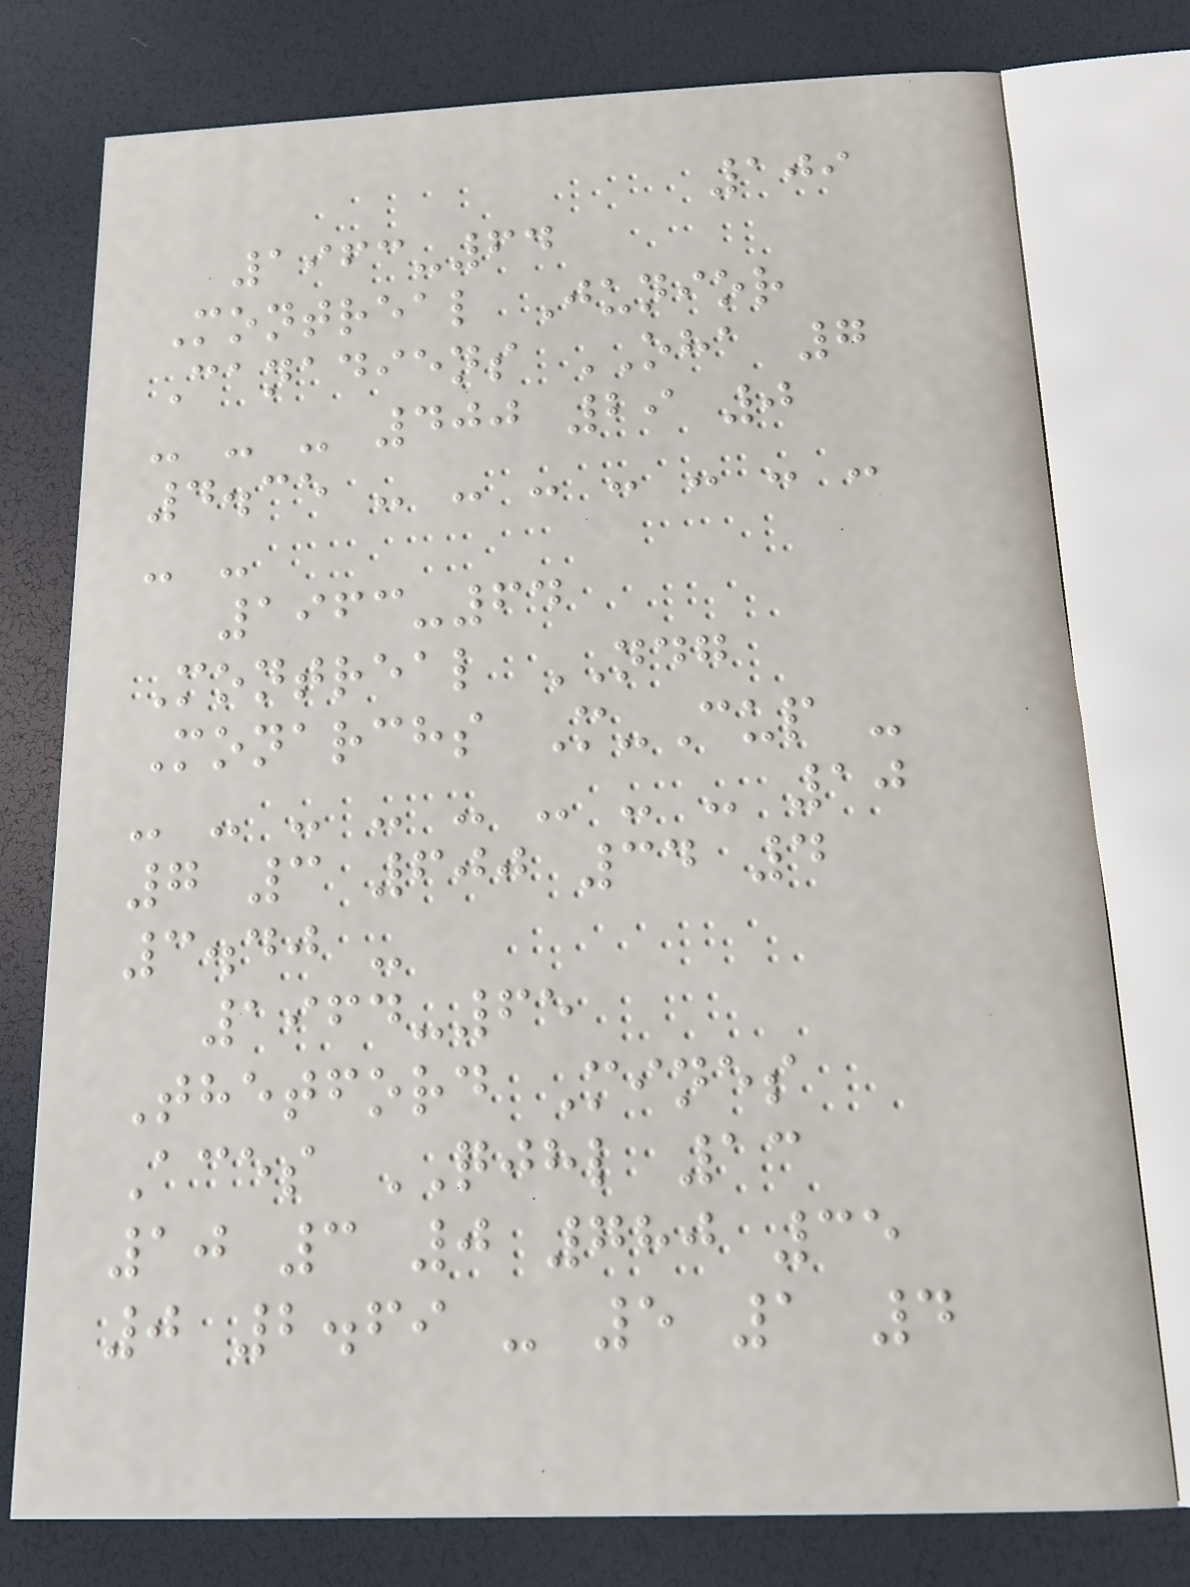109
1963-64
Montreal Junior
Canadiens OHA 7
- - - 400 29 0
4.35 - - - - - - -
- -
1963-64
Montreal NDG
Monarchs M-Cup -
- - - - - - - - 10
7 3 600 34 4
3.40 -
1964-65
Thetford Mines
Aces QJHL 13
10 3 0 780 35
0 2.69 - 5 1 4
